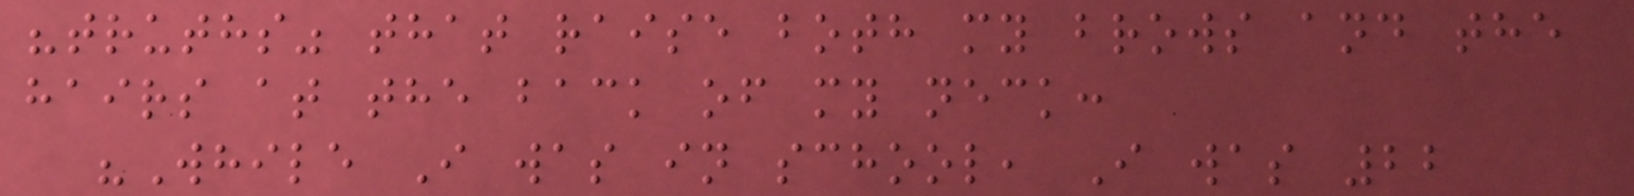"truths" that raise both my brows and the
hairs at the back of my neck:
"While I was in school, I was 22
